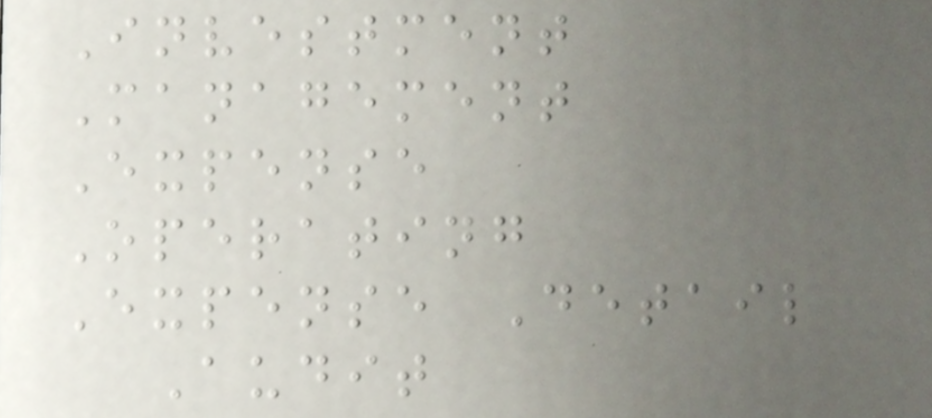Investment
Management
Expense
Operating
Expense Detail
Audit
